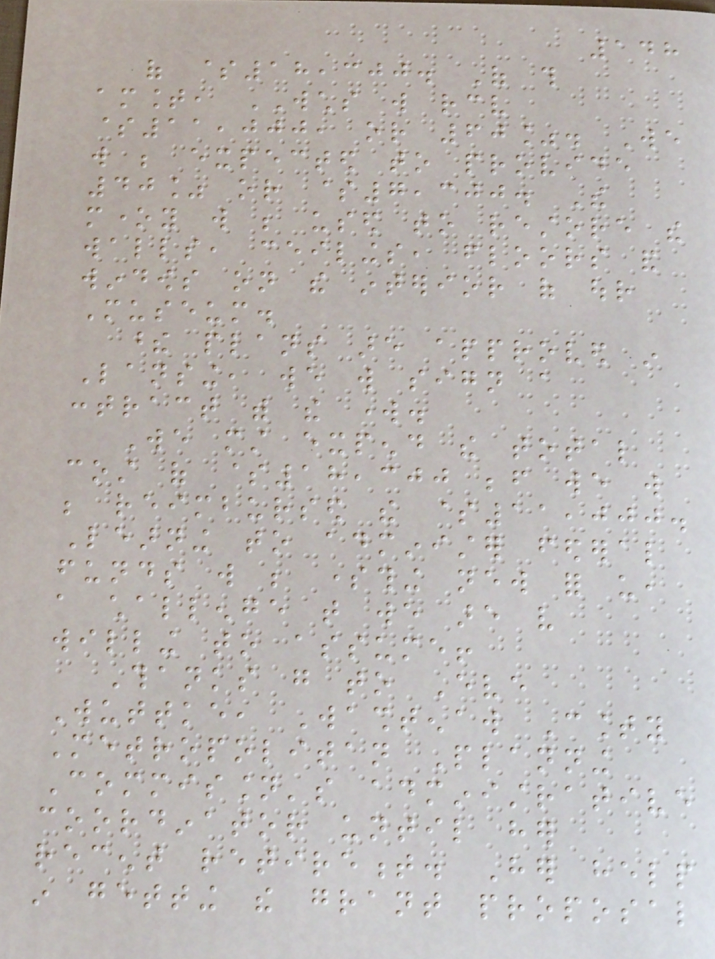148
of $18,300. Of this
amount, WCHS will receive
$11,000, or 60%. We
will be expected to provide
40% or $7,300. The
money will be used to restore the
walls, ceilings, floors and
windows on the interior of our
Museum.
these plans are approved in
Lansing, we will sign a
contract with the work.
We must expend the total
cost of $18,300 before we will
be reimbursed the $11,000.
Learning to administer federal
funds will be something new for us,
a challenge that we are very
willing to assume!
Thanks go to Eve
Wuttke, Washtenaw County
Metropolitan Planning
Commission's administrative
coordinator until her
recent retirement. Her help
in getting the grant proposal
